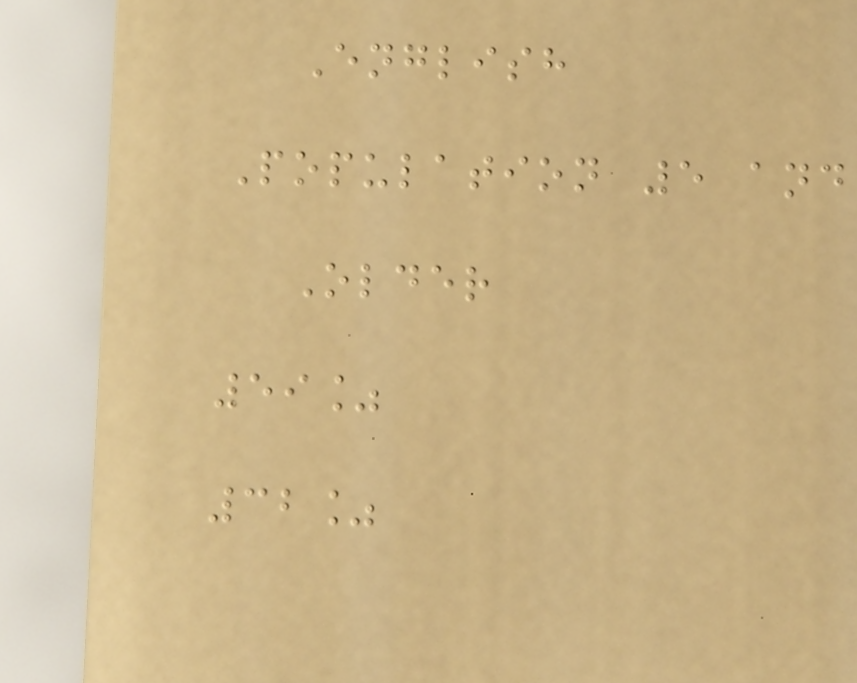English
Population 5 and
Older
59%
32%
